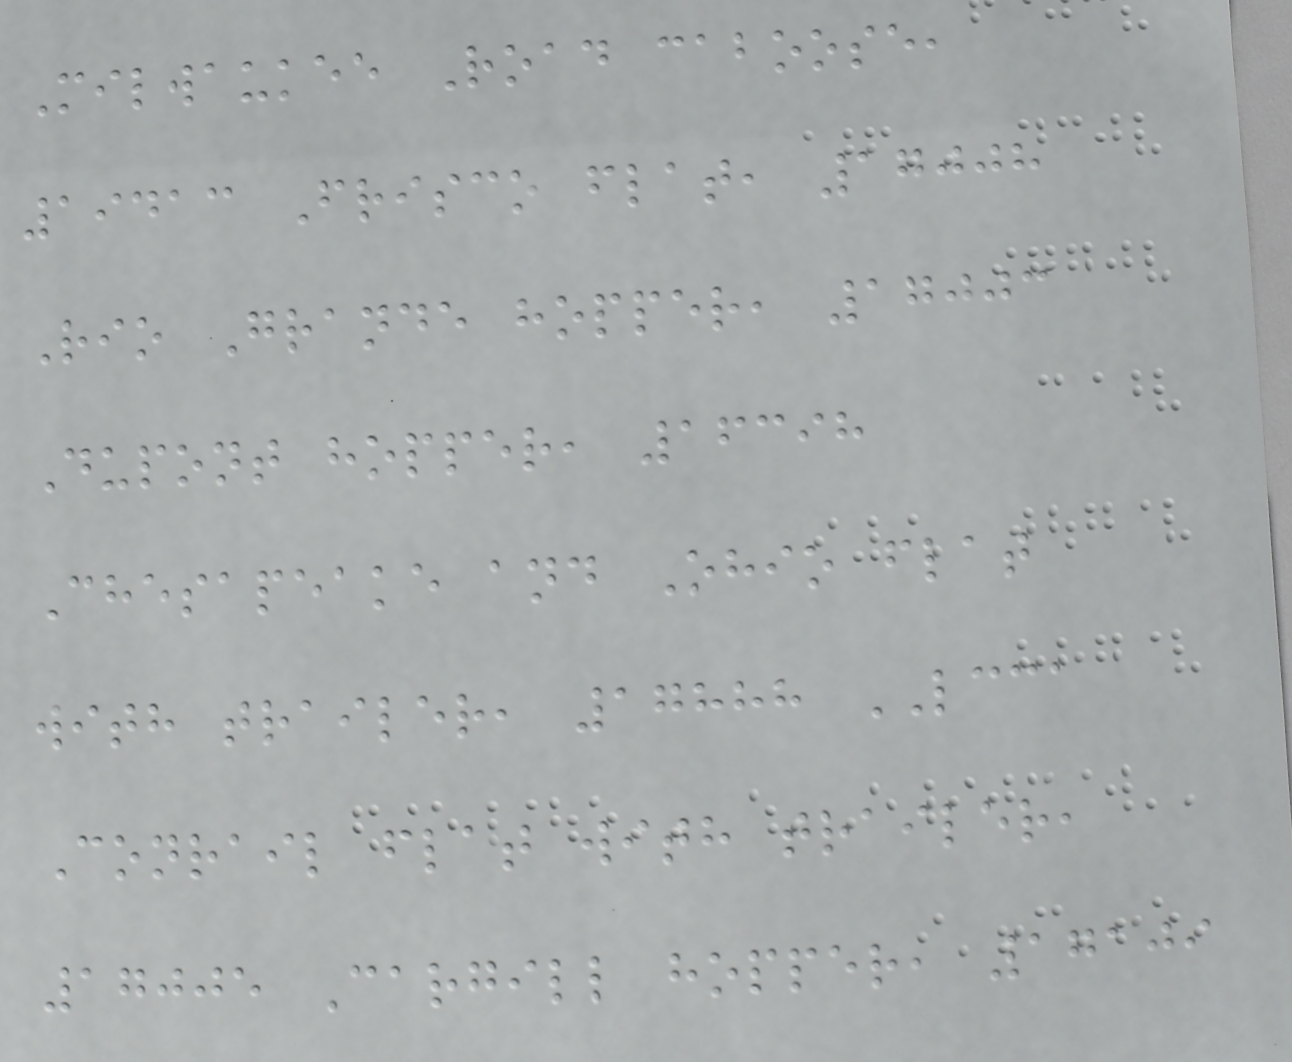Milwaukee Road caboose,
19413 Frisco flat, 17008
Rio Grande hopper, 17003
Dupont hopper, 16398
Chesapeake and Ohio flat
with trailer, 17888 LCCA
Conrail flat with trailer,
17005 Cargill hopper, 17109
